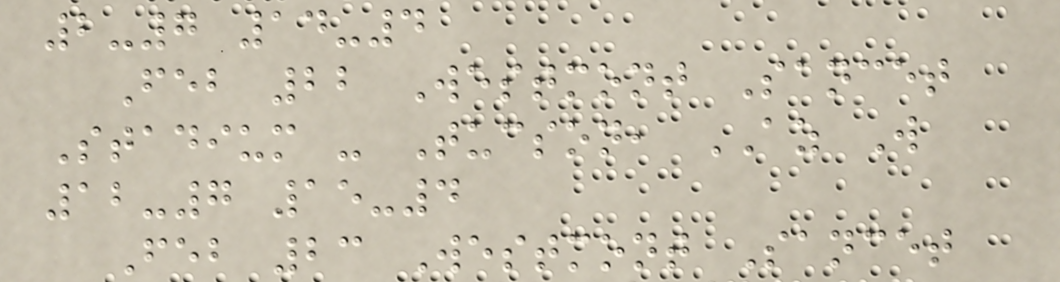2-7 14-4
Feb 22 Westmont Sancet
Stadium - Tucson, AZ W
12-7 15-4
Feb 23 Westmont Sancet
